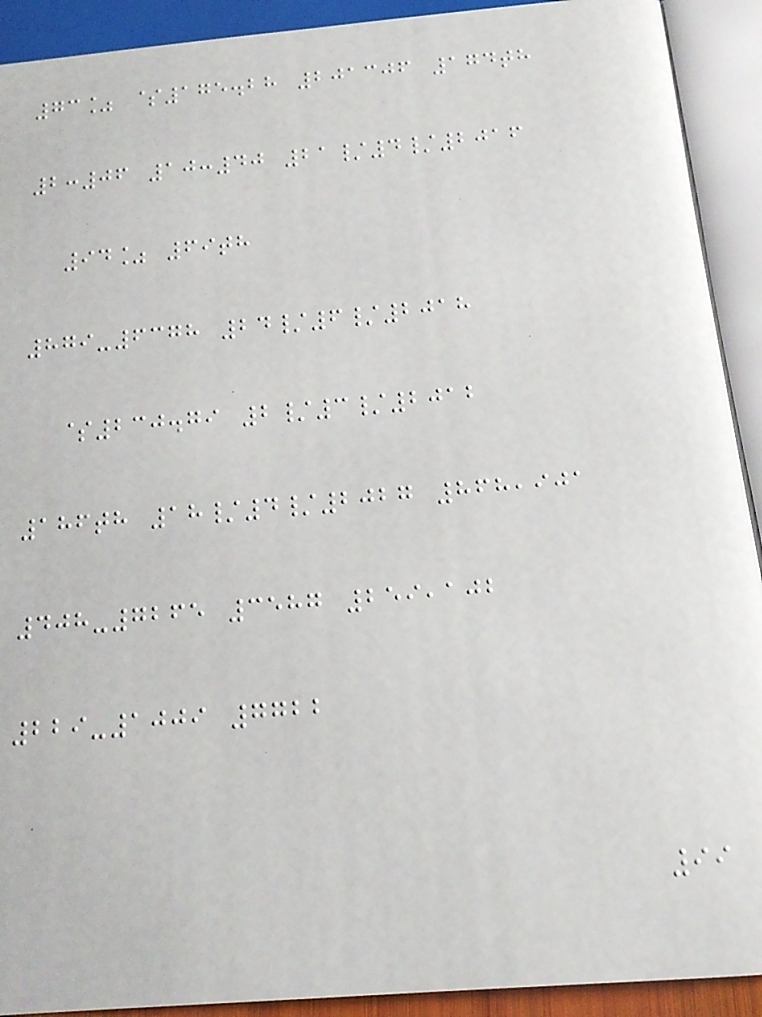73% $175.28 201306 174th
2:06 10:40 21/4/2016
94% 69th
879-6378 24/6/2018
$230.79 2/3/2012
186th 18/4/2027 868,901
408-7265 3587 259,102
229-1009 7722
99
